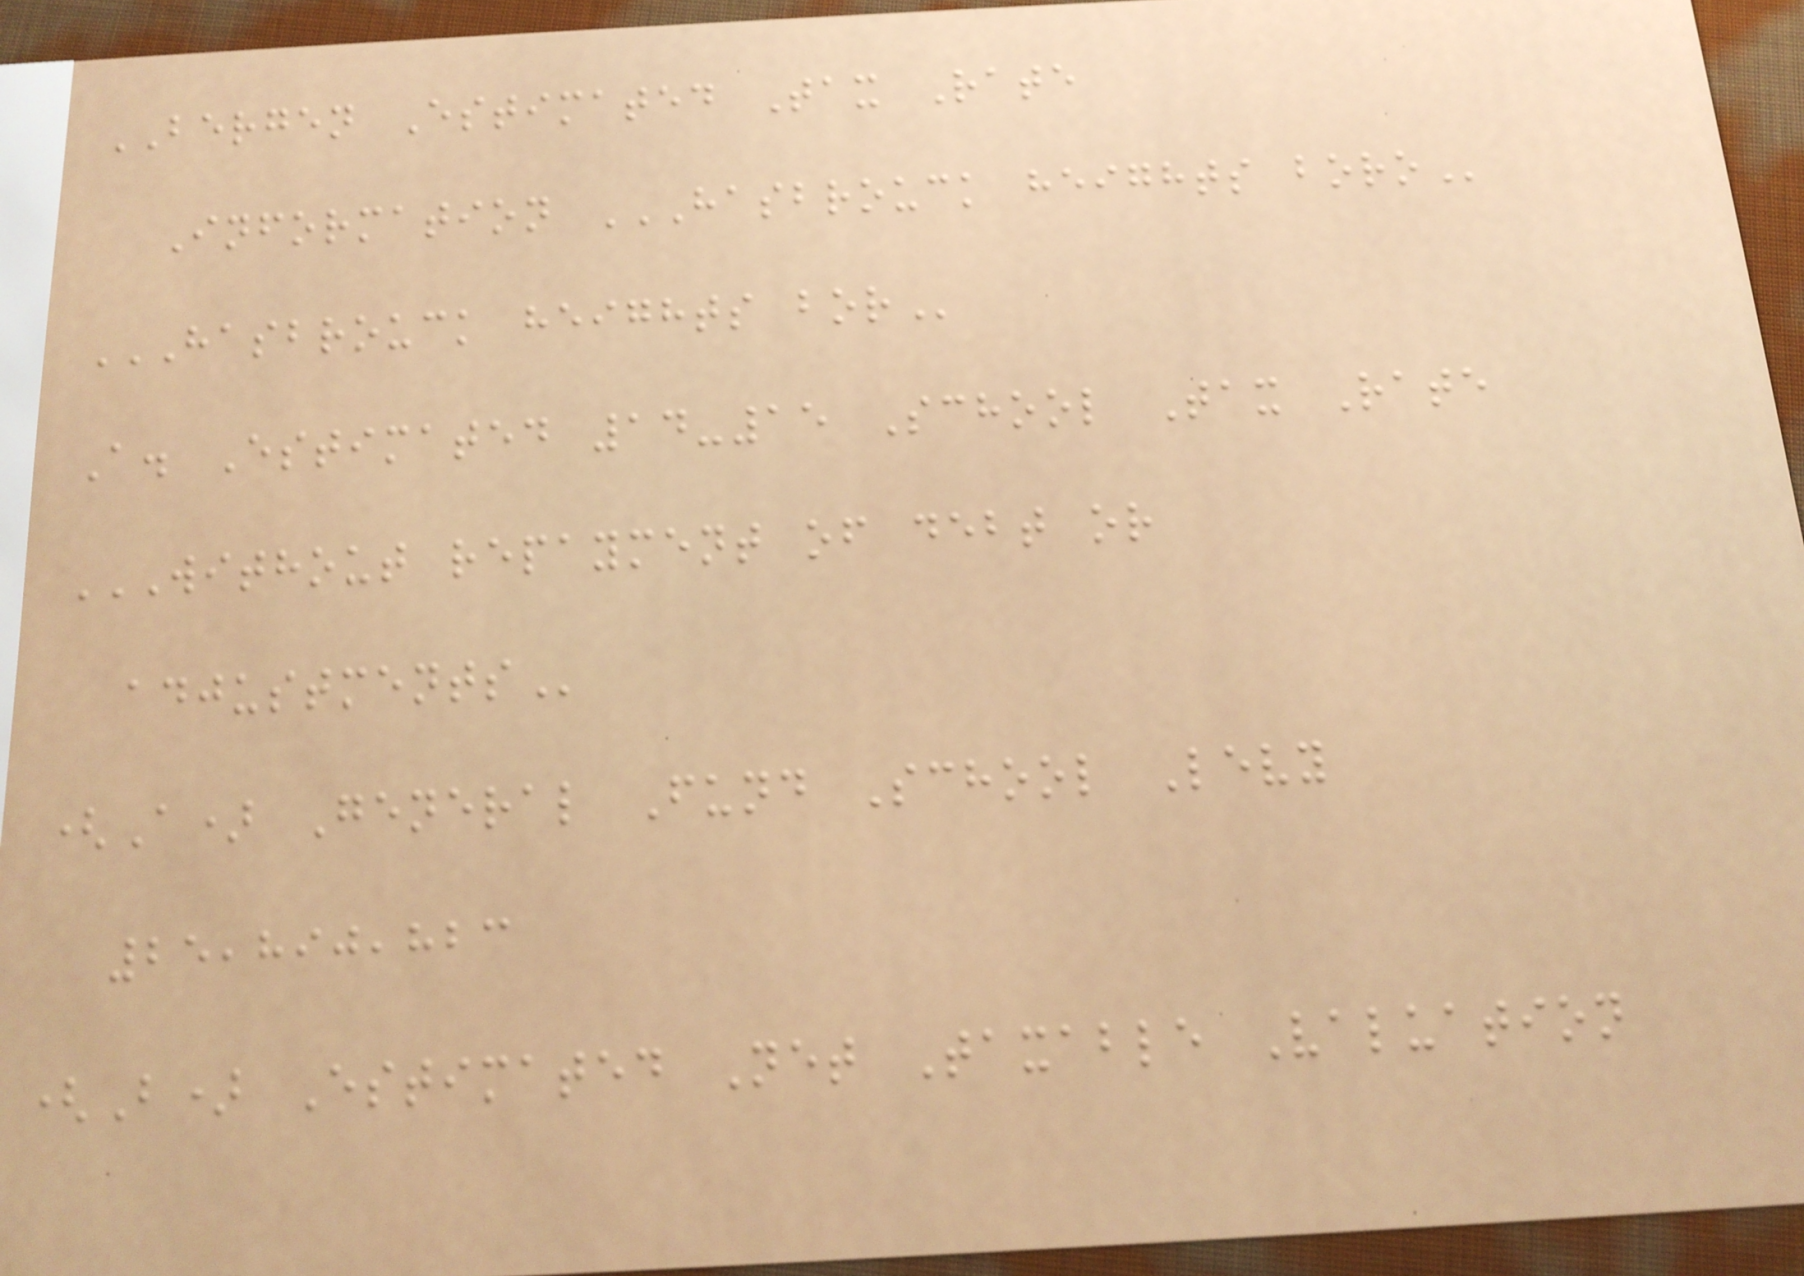BERGEN Estimated Tax Rate
Information HASBROUCK HEIGHTS BORO
HASBROUCK HEIGHTS BOR
A. Estimated 14-15 School Tax Rate
WITHOUT REPAYMENT OF DEBT OR
ADJUSTMENTS
(A) General Fund School Levy
25,890,823
(B) Estimated Net Taxable Valuation
